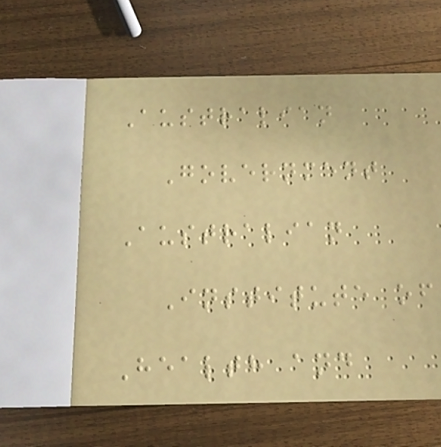Australian
Government
Australian
Institute of
Health and
